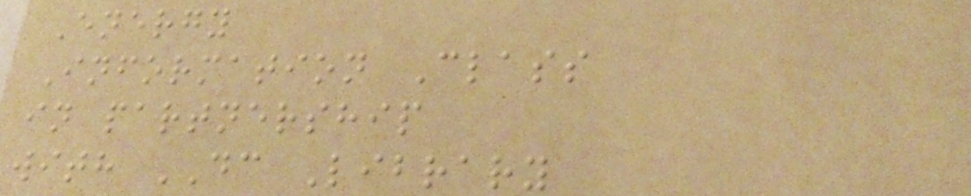Energy
Information Class
in partnership
with DC Library
